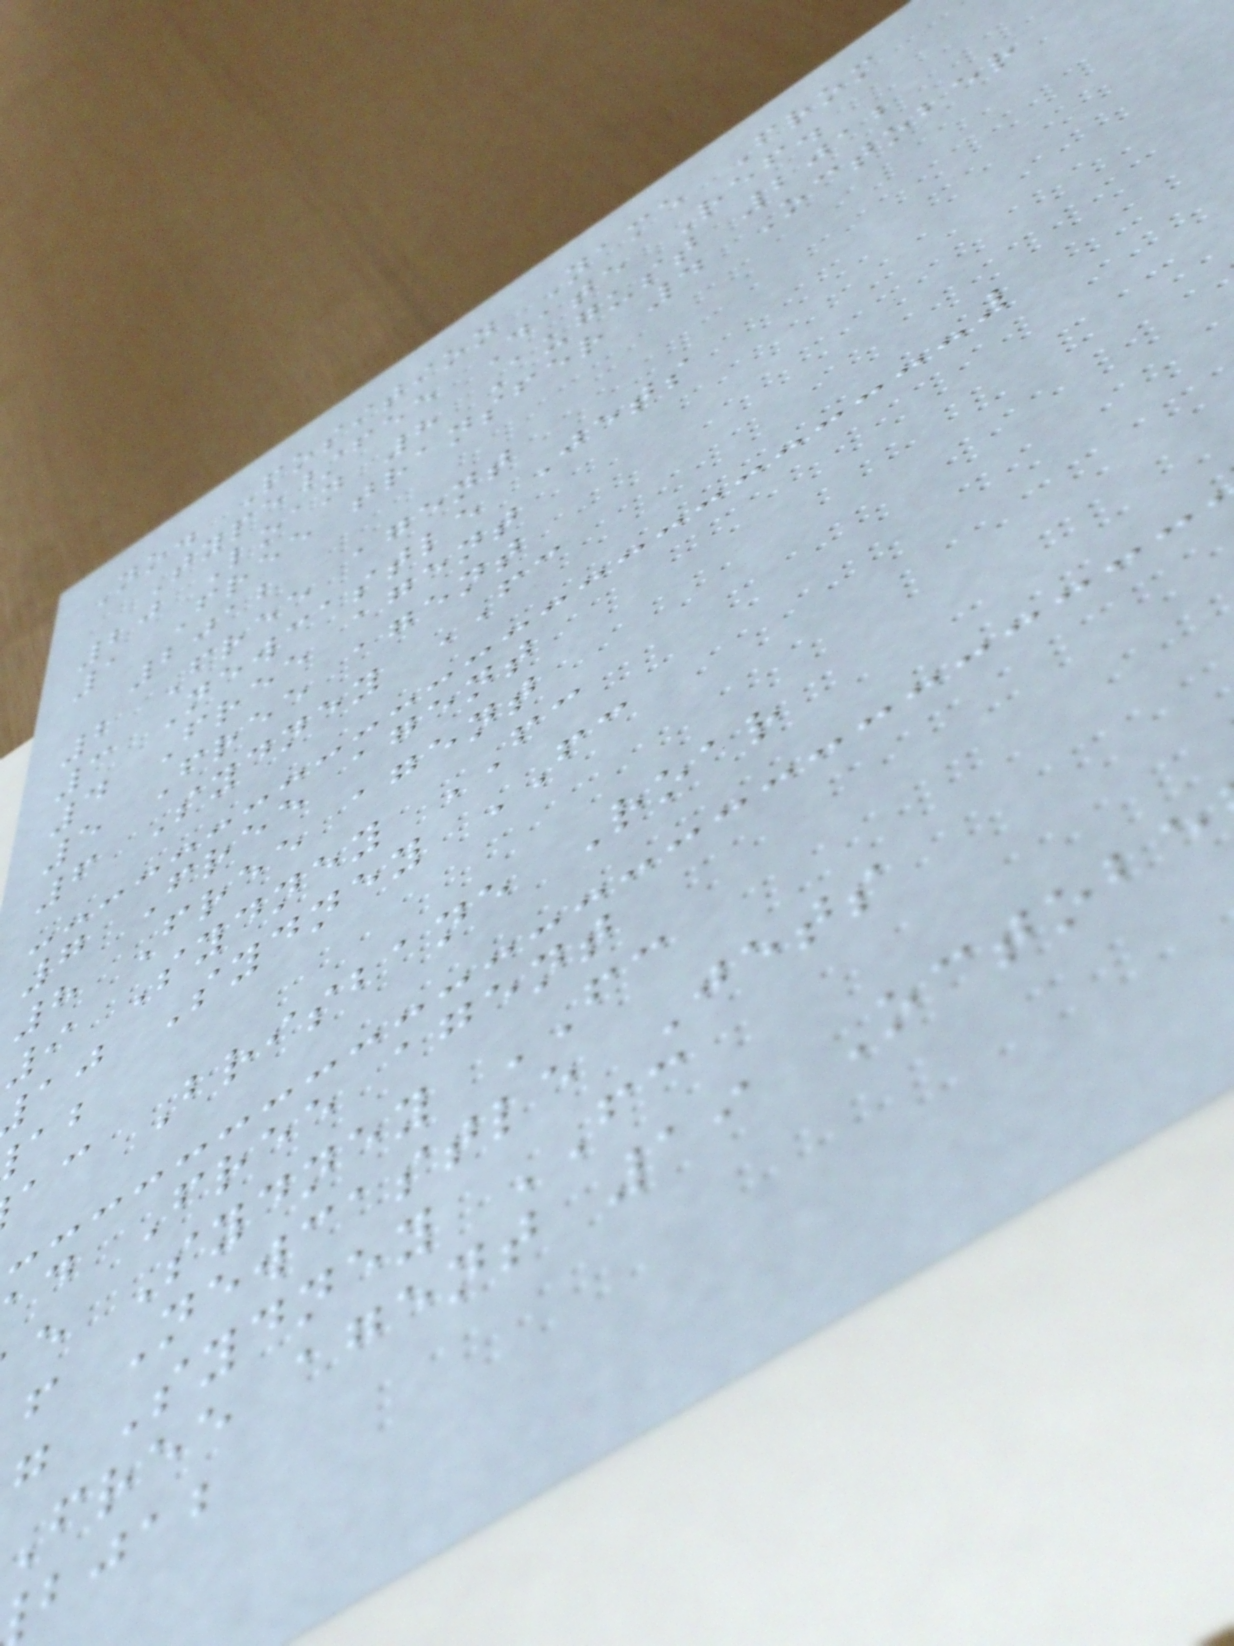No. Position Name From
Type/fee Date Ref.
20 Loan 8 August 2012
1 Free transfer 4 October
2012
2 Free agent
3 Newcastle Jets
4 Free agent
5 Free agent
6 Sydney FC
7 Free agent
8 Free agent
9 Sydney FC
aj Sydney FC
ac Brisbane Roar
d Free agent
e Sydney FC
f Newcastle Jets
g Sydney FC
free agent 19 Octobe
bjab
